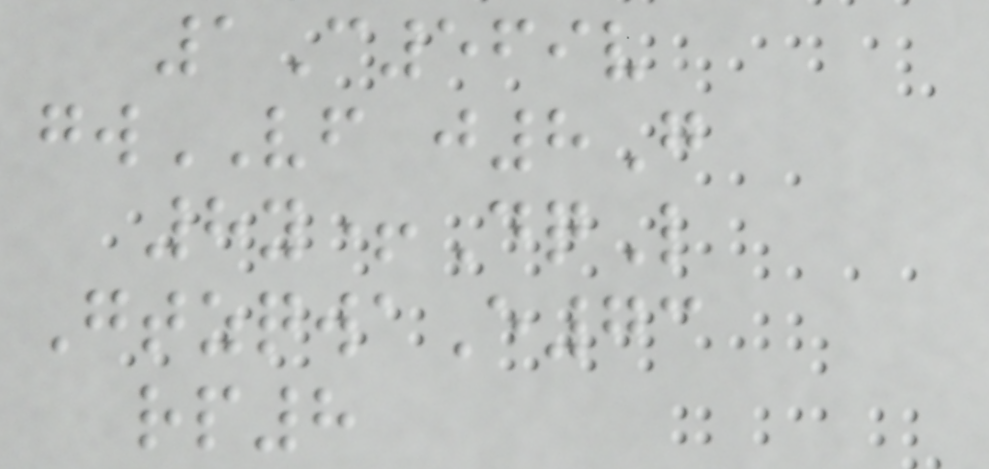1C569v
gwVF j8G
8y+DqL
GtzqwaE73
rp8
